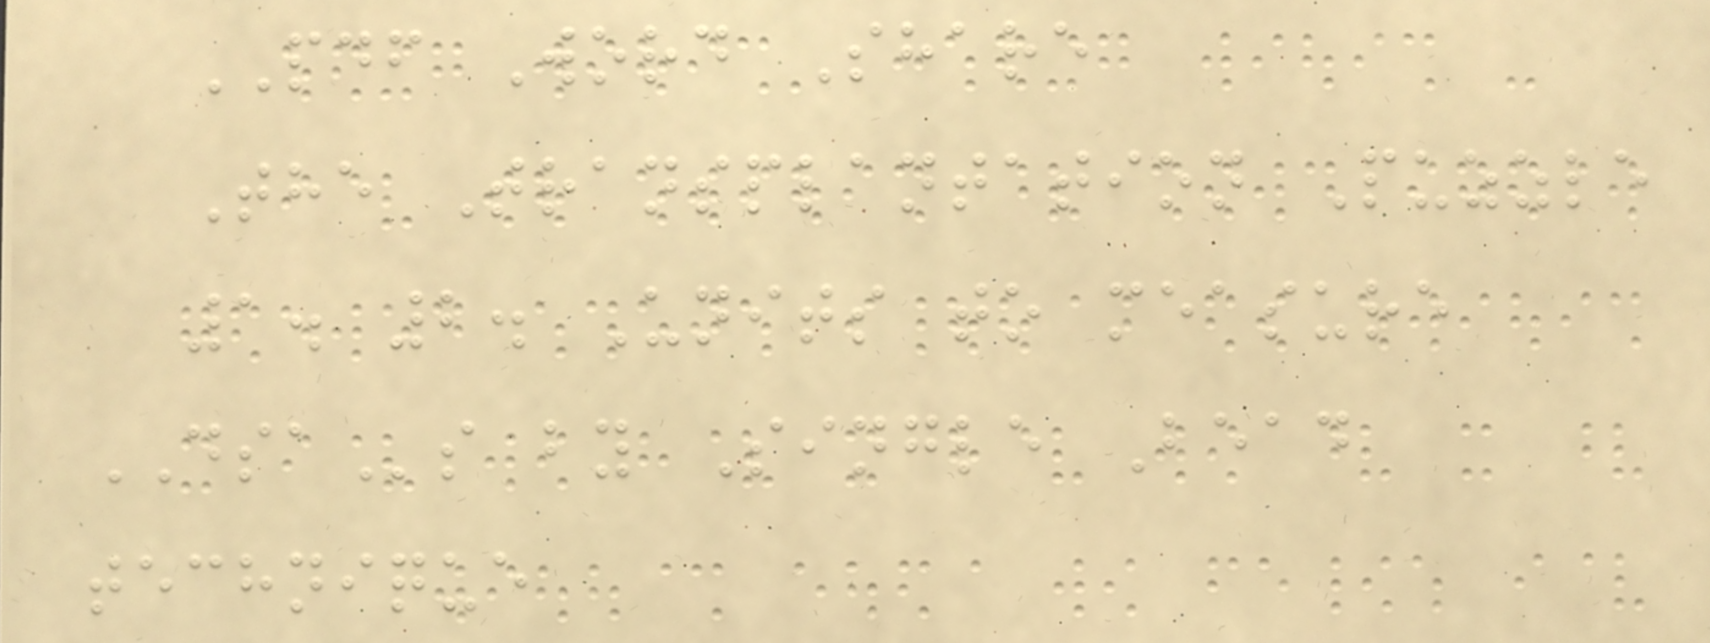PDF Word Share
The Transplantation Puzzle
1. 2. Units to measure
DSAs by Single Bead
technique
